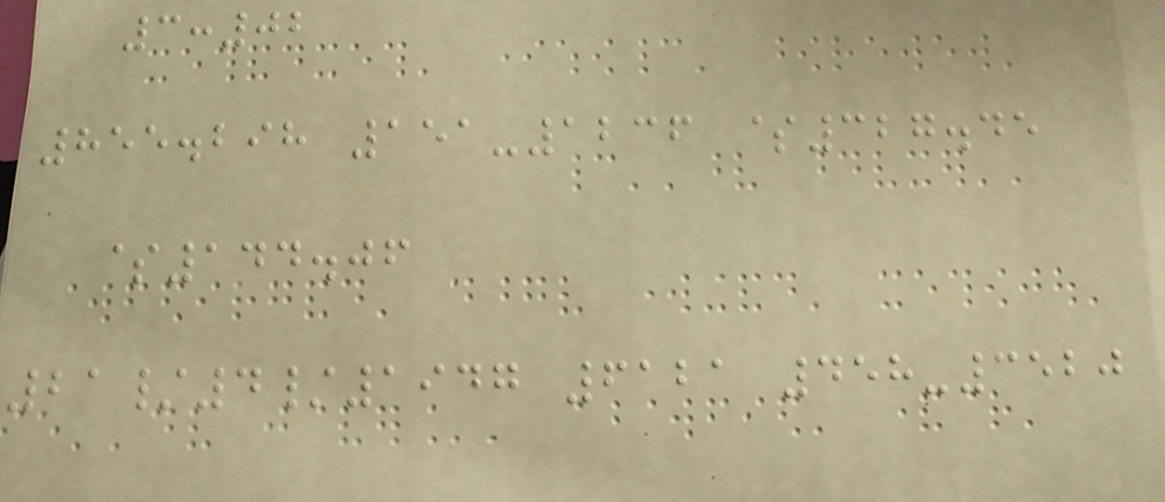3:02
855.298 151-1236 $327.45
$144.06
21/4/1947 6121 458-3520
